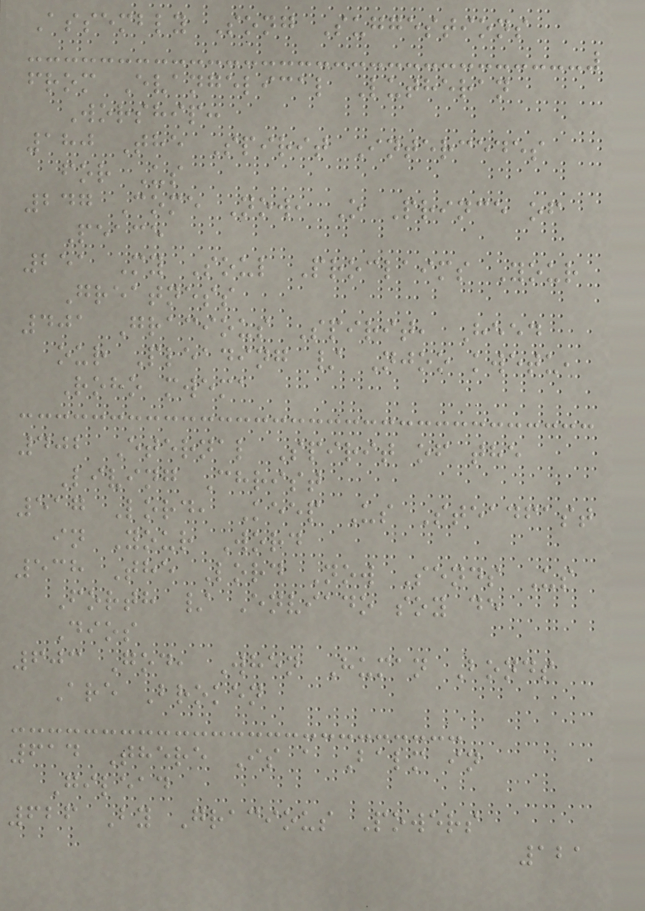Assembly Song Suggestions
from Evangelical Lutheran
Worship:
180 The Spirit Intercedes
for Us
247 Come Now, O Prince of
Peace
251 My Soul Proclaims Your
Greatness
401 Gracious Spirit, Heed
our Pleading / Njoo kwetu,
Roho mwema
402 Eternal Spirit of the
Living Christ
517 Lord, Keep Us Steadfast
in Your Word
538 The Lord Now Sends Us
Forth / Enviado soy de
Dios
603 God, When Human Bonds
Are Broken
614 There Is a Balm in
Gilead
626 By Gracious Powers
121
